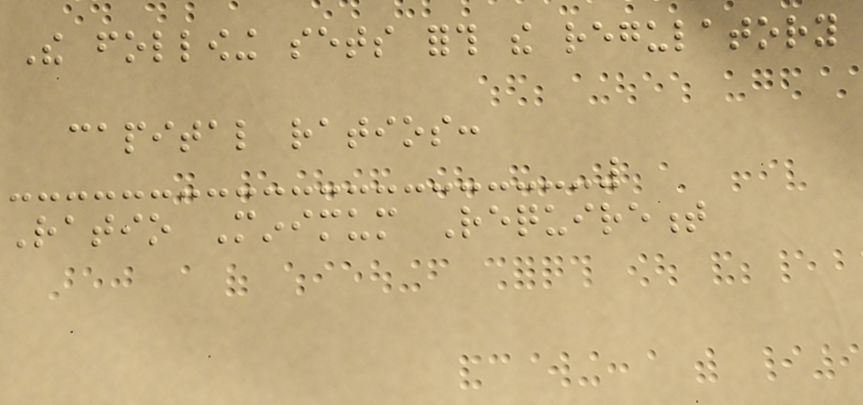The following sets forth the regulatory
capital ratios:
Ratio Minimum Requirement
